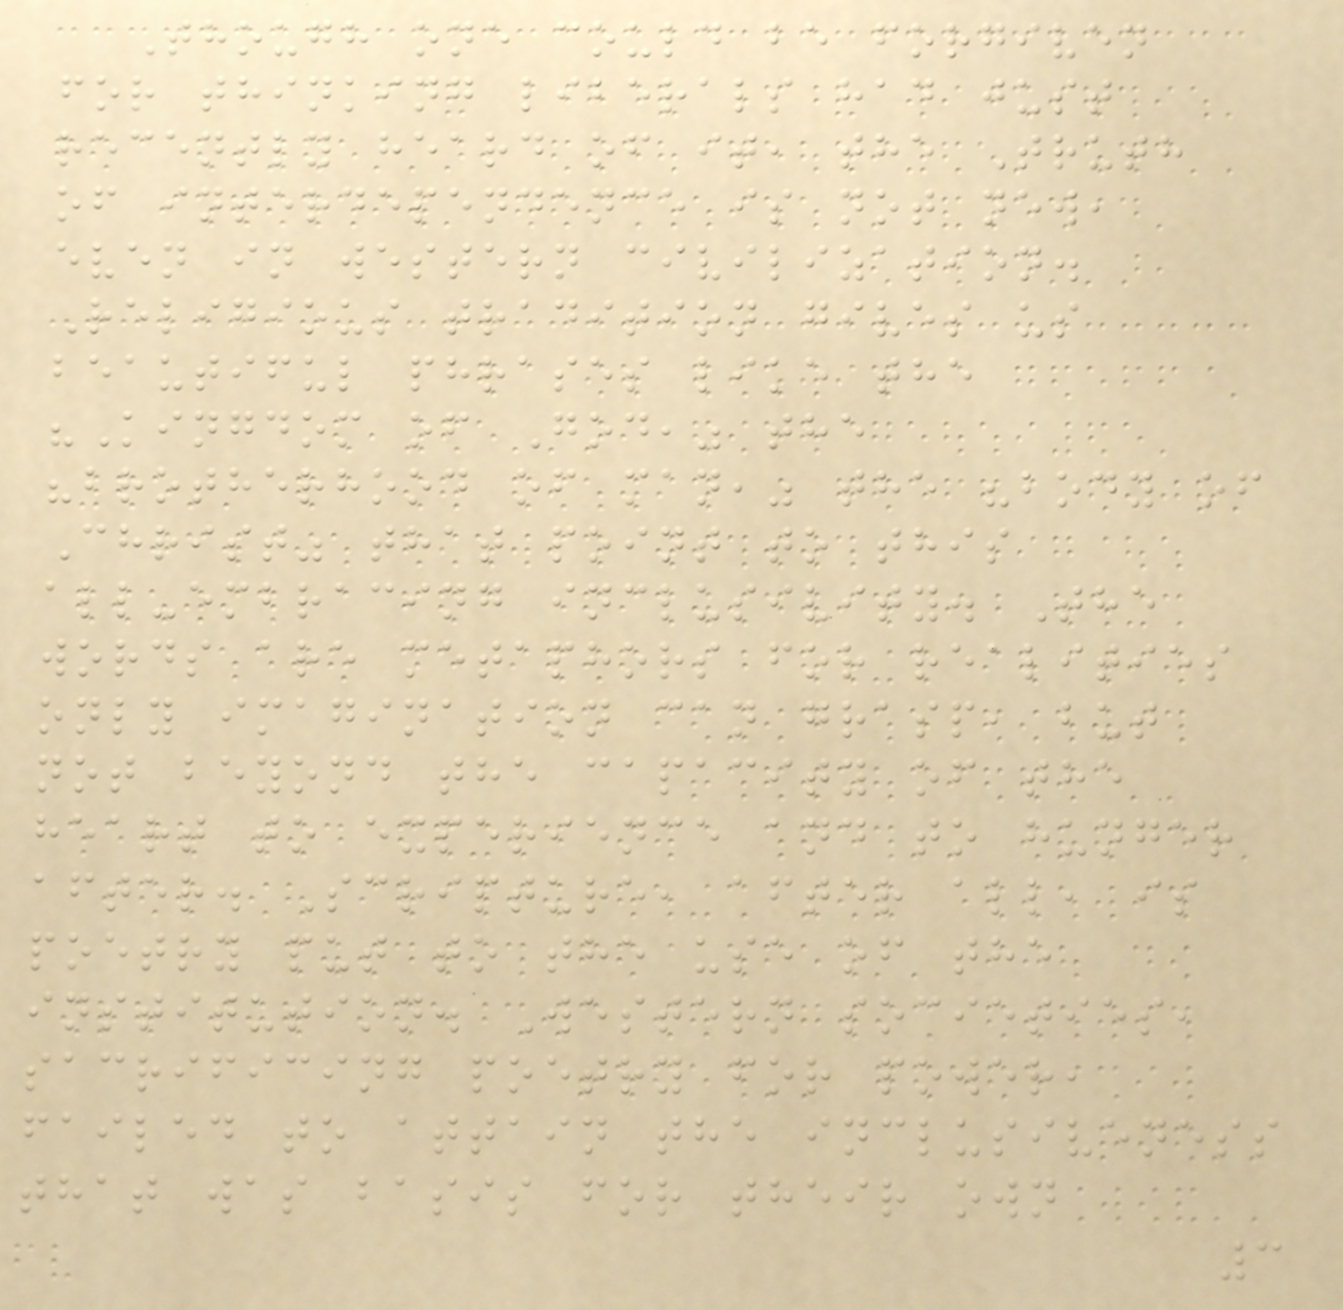Though one could be forgiven
for thinking liberals had just
recently heard of it, the Truth
of interdependence is not new,
even in western civilization.
Religious tradition gives us
beautiful phrases like the
"Kingdom of God," the
"brotherhood of man," the "body of
Christ" that point to this
all-embracing inclusivity. The
words are metaphors for realities
only imagination can grasp, but
not beyond the capacity of the
heart to experience and to hunger
after. Scripture, after all, is
poetry put to the use of the
institution. Western societies,
sacrificing poetry for power,
failed to attain the inclusiveness
that was basis for their own
3
